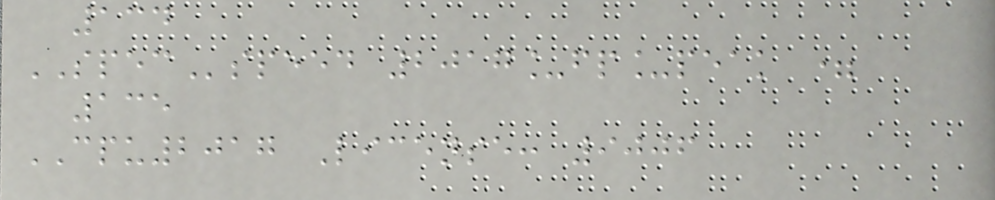134
SPECspeed 2017_fp_peak =
135
CPU2017 License: 9006
